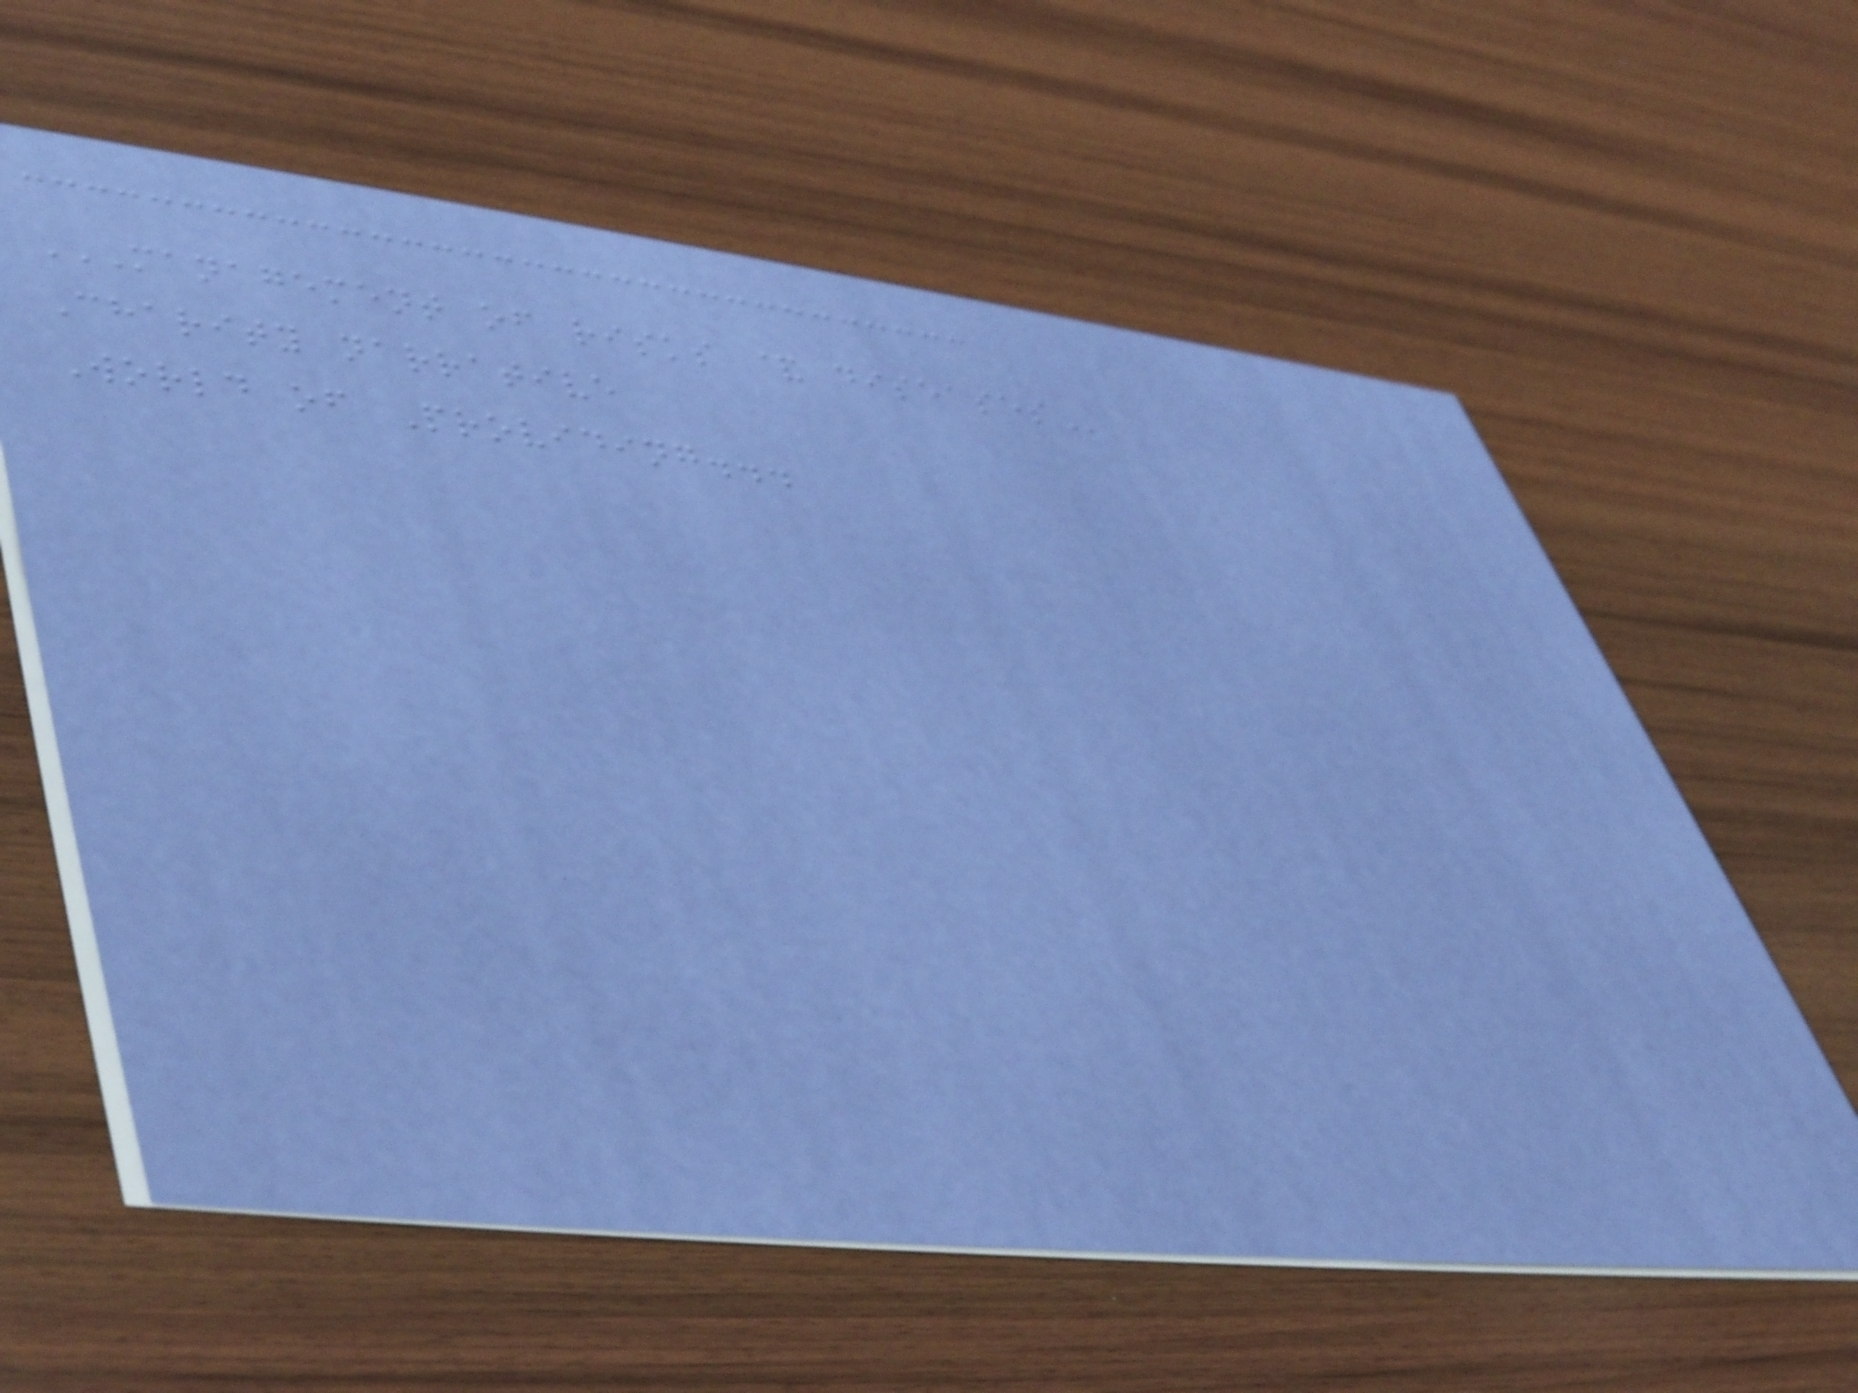MANAGEMENT OF RISKS & DISEASES
Charity narrative
World of Providing...
